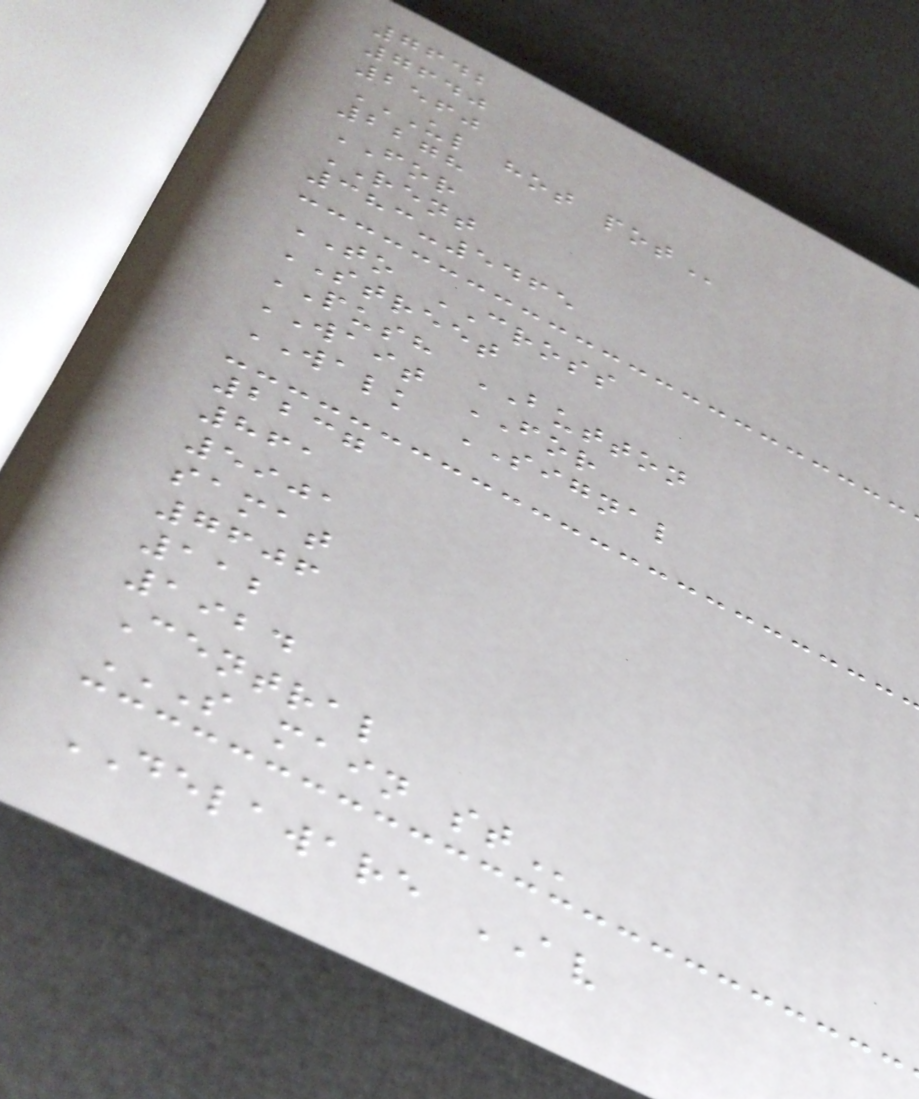7642
7640
2560
UL HOT POT
2278
FOR
RENT
383-5465
TO CROSS
STREET
PUSH BUTTON
WAIT FOR
WALK SIGNAL
2237
861
5901
samat
7606
112
1924
Central
S MAIN ST
DELAWARE AV
